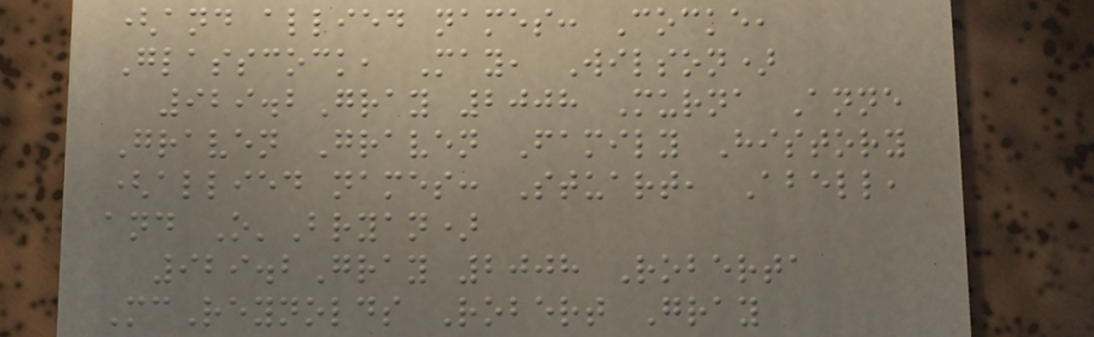(and allied names: Cocke,
Glasscock, May, Wilson)
929.2Gray 2008 Murna Anne
Graven Graven Family History
(allied names: Stuart, Abell,
and O'Bryan)
929.2Gray 2008 Roberta
McReynolds Robert Gray
